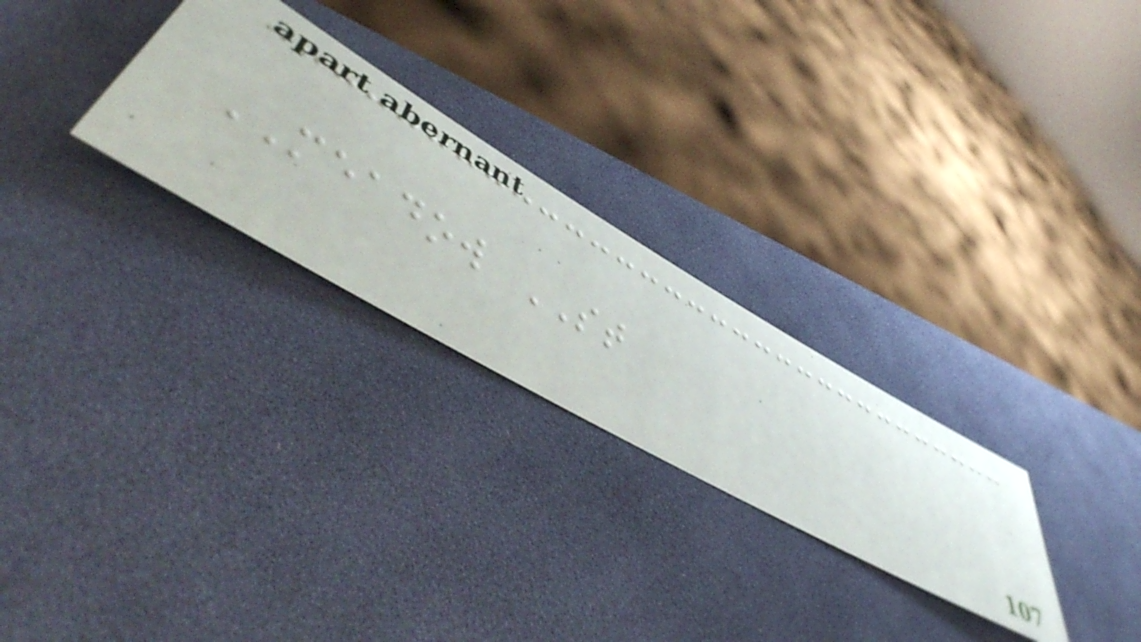MEADOW ST
